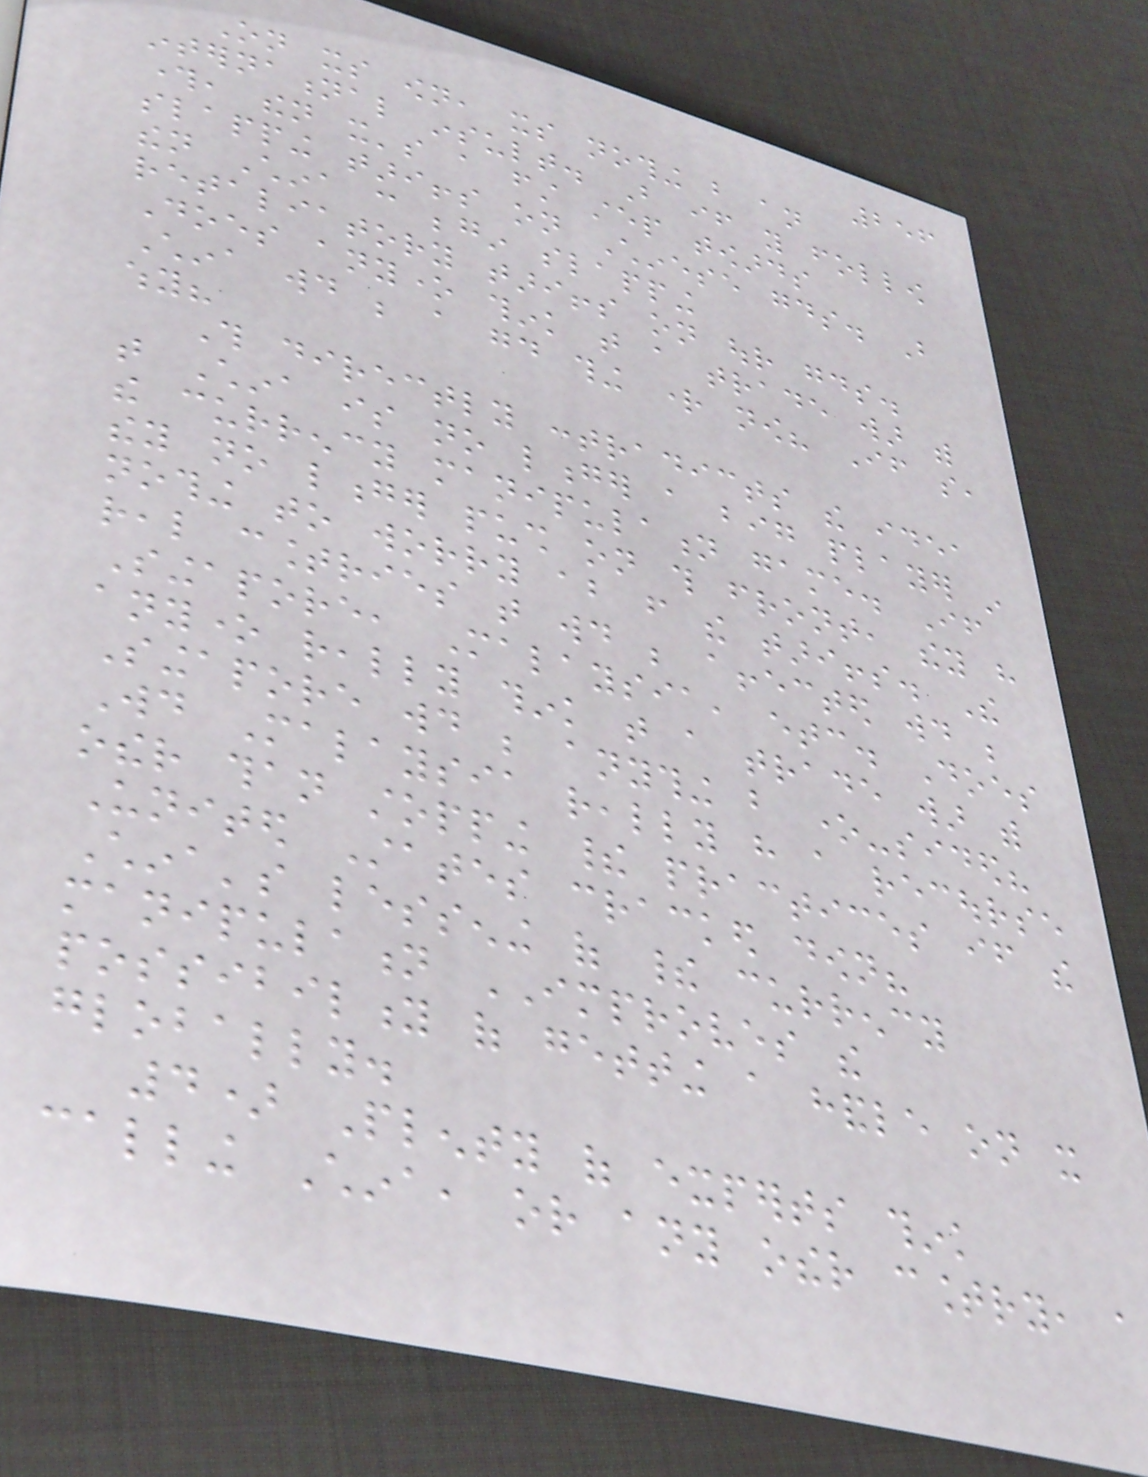256
On its own, its nothing but an
international insult. But if you follow
through, then it's a first step towards
slapping tariffs on Chinese goods. But
then China can begin slapping
retaliatory tariffs on our goods.
Does anyone think that a trade war with
China would be a good thing right now? If so,
why?
This directly contradicts the idea
that China is no longer a big player in
the currency manipulation game. If
they no longer push on this front, they have
nothing to worry about from the tariffs. The
real countries that would be affected would be
Singapore, Malaysia, etc. Does
anyone really think that a trade war with
Singapore would be anything but one-sided?
Would Malaysia really have a recourse
other than stopping their practices if the
United States cracked down?
China's lessening of their currency
manipulation IMPROVES the
possibility of getting a handle on it
globally.
4) Plenty of experts think
calling China, or any other country, a
